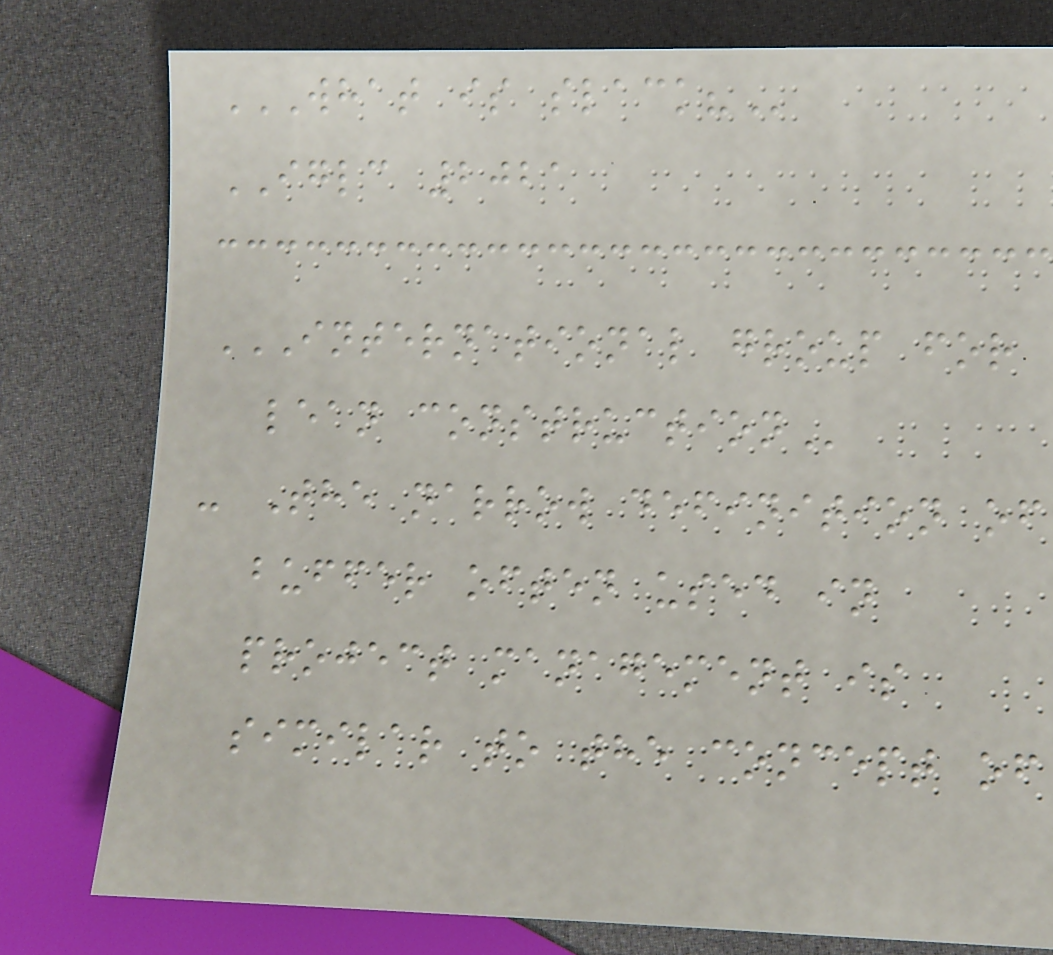WHAT IS SLACK?
IGLC 2021
INTERNATIONAL GROUP FOR
LEAN CONSTRUCTION
- The narrow definition of
buffer often used in
project management is
similar to the concept of
